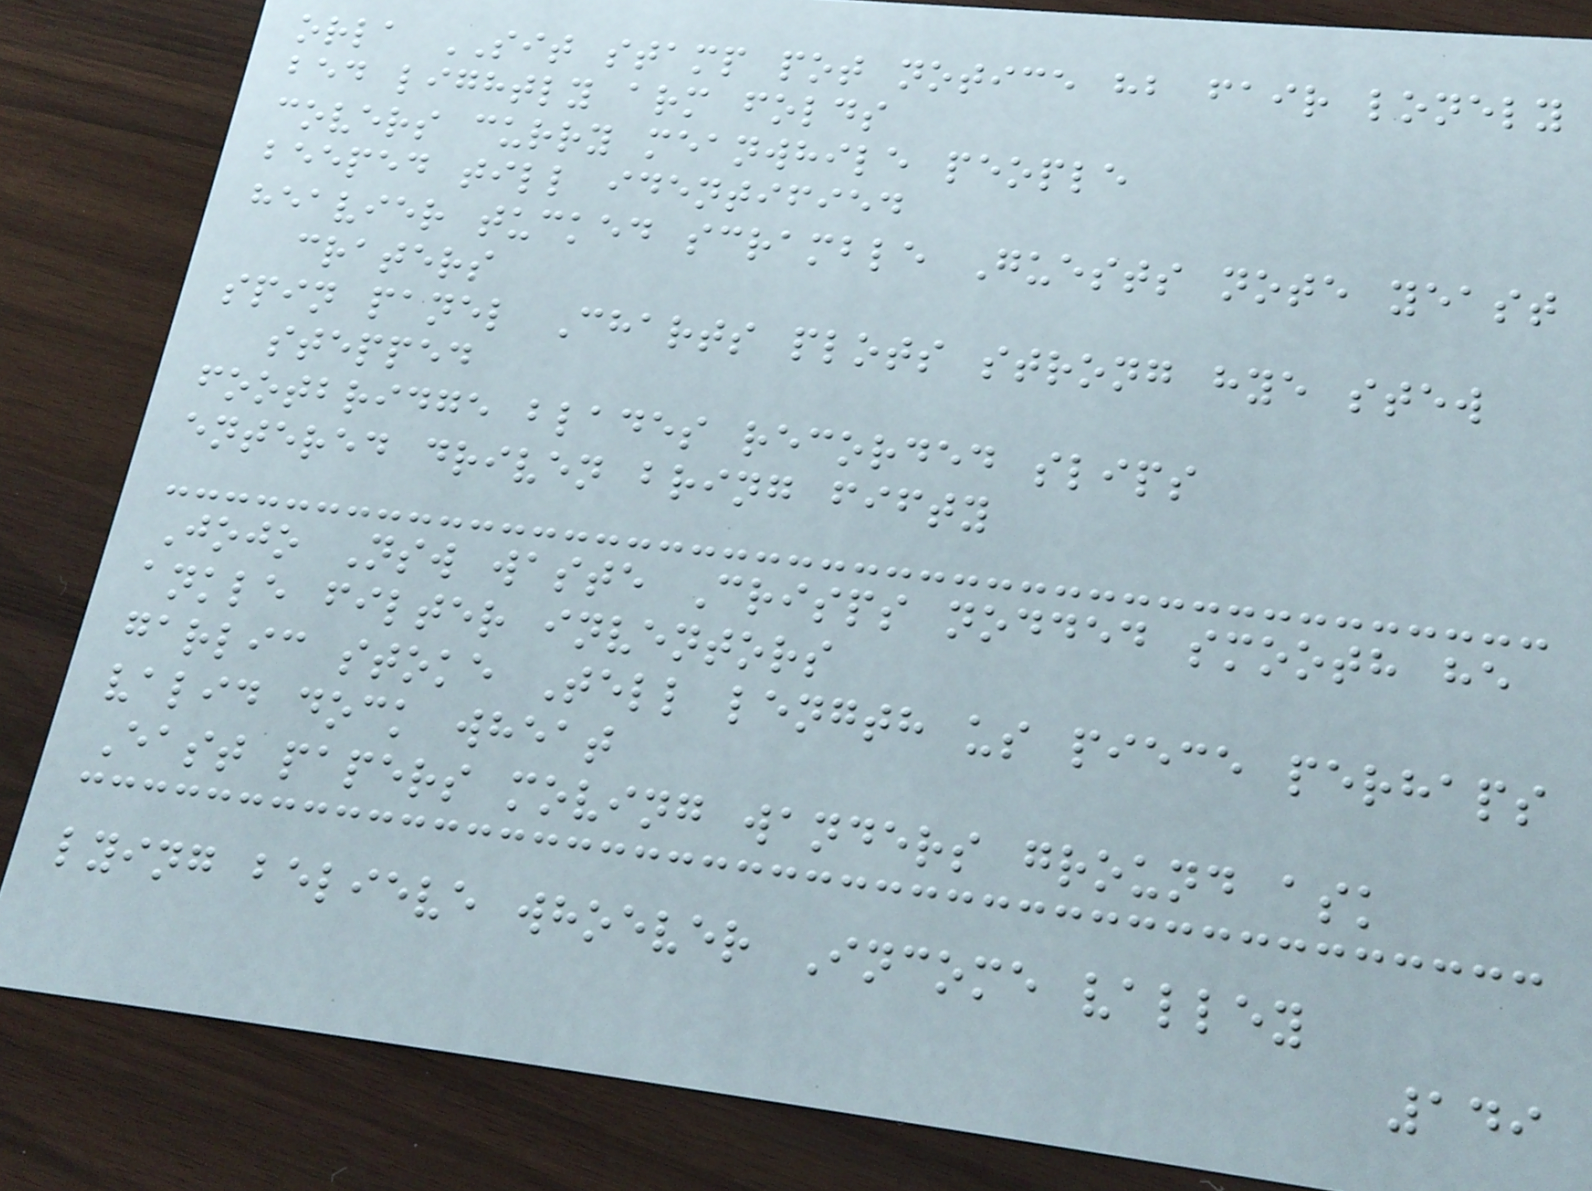orla SIT stamp pot notice hb fair lonely
bed lightly arm folds
covers curry meanwhile people
beeped till identified
heavier tucked scramble Guests note yeast
craters
spin panel Charts plots strong hye stew
stepped
footbridge blades recorded slips
entered driven bring fifty
Jojo Nsw waste Crisps nodded smooth he
ankle filter inventors
garlic stoke Tell length us piece perhaps
valid dock wheat
East papers moving wanders ground ask
lying believe whoever Income valley
149
